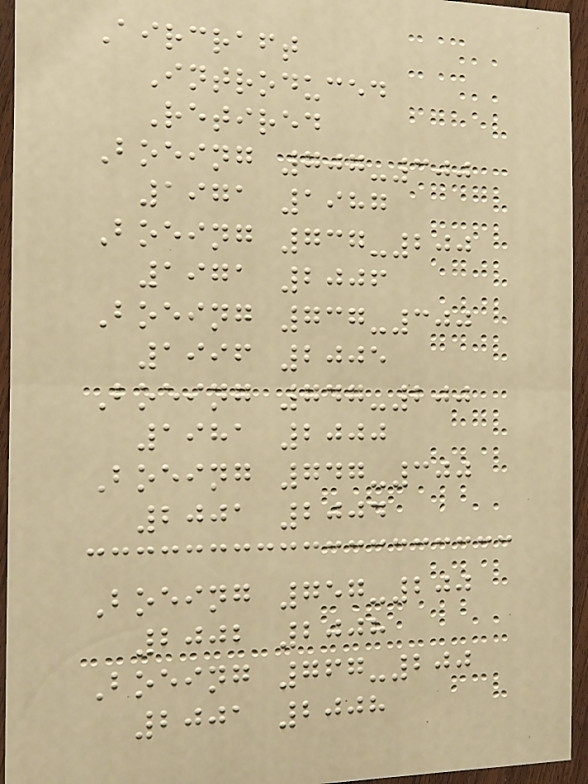Aircraft
Introduced
Retired
Boeing 707-300
1971 1987
Boeing 737-200
1971 2006
Boeing 737-300
1996 2005
Boeing 747-200
1981 2000
Boeing 747-300
2001 2004
Boeing 757-200
2002 2008
Boeing 767-200
2001 2008
